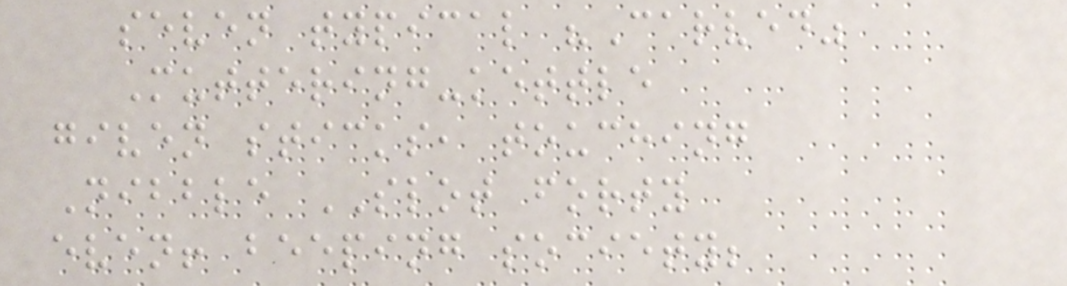seven typical "Carved"
Muttering-kettle
given sticks, touching
Nibble SLOT forty
even! beeping society;
